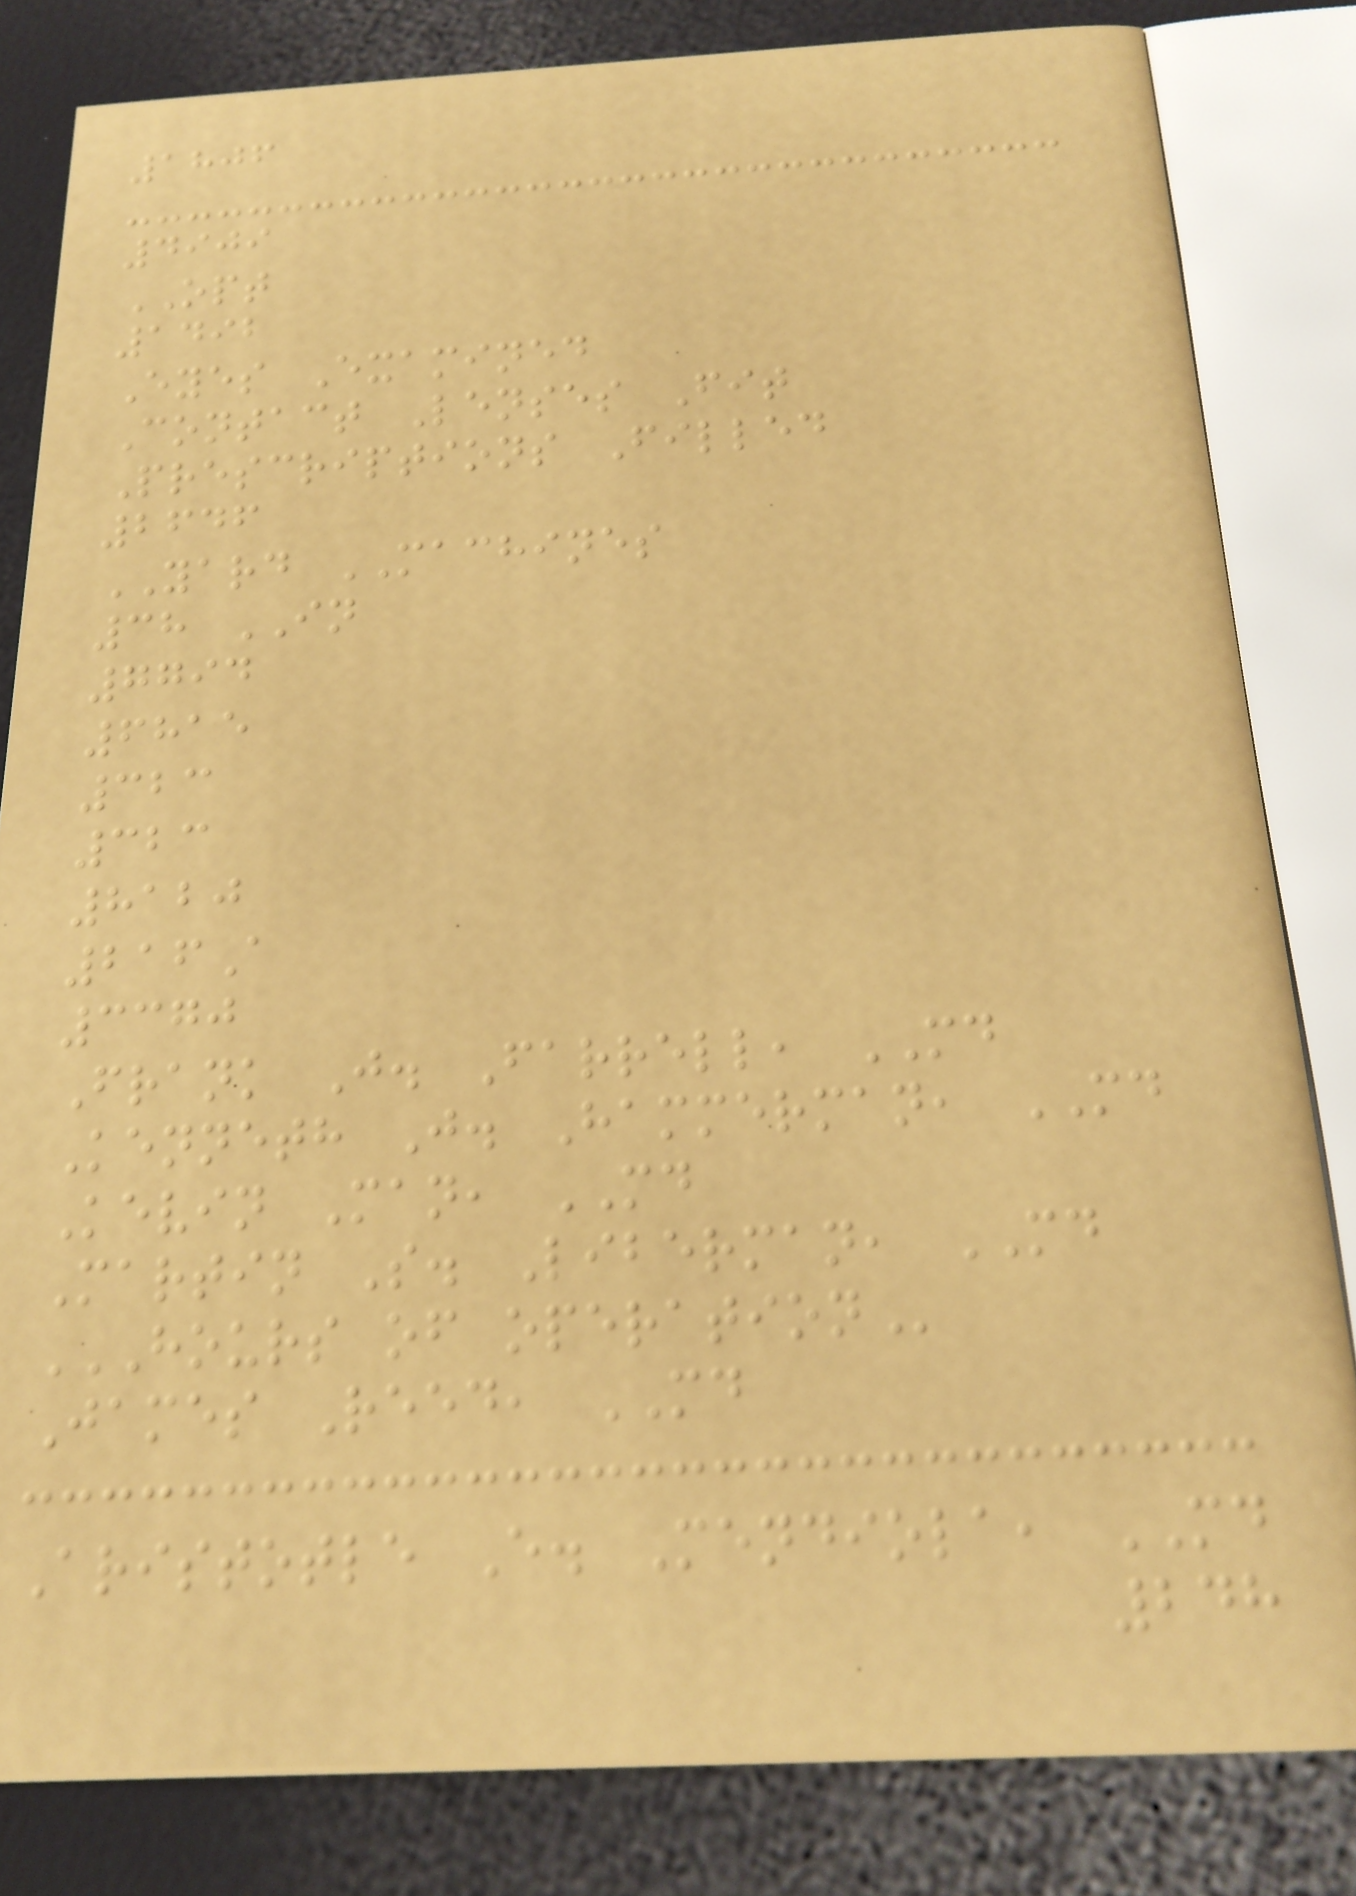1806
4909
OPT
1492
Eyes Examined
Contact Lenses Fit
Prescriptions Filled
2646
YARD MACHINES
38 IN
7794
6815
323
323
8120
216A
3370
Frank J. Farrell, MD
Kenneth J. Hammerman, MD
Kevin Man, MD
Martin S. Liberman, MD
HOURS OF OPERATION
James Reed, MD
Aristotle E. Mendiola, MD
248
